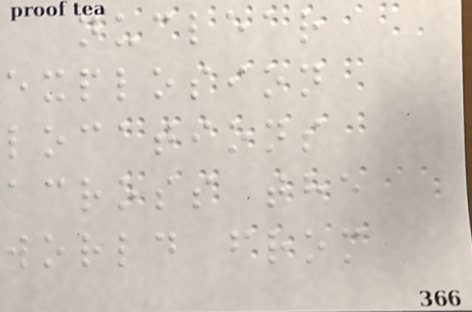nuclear
explosion
locations
across the
world from
